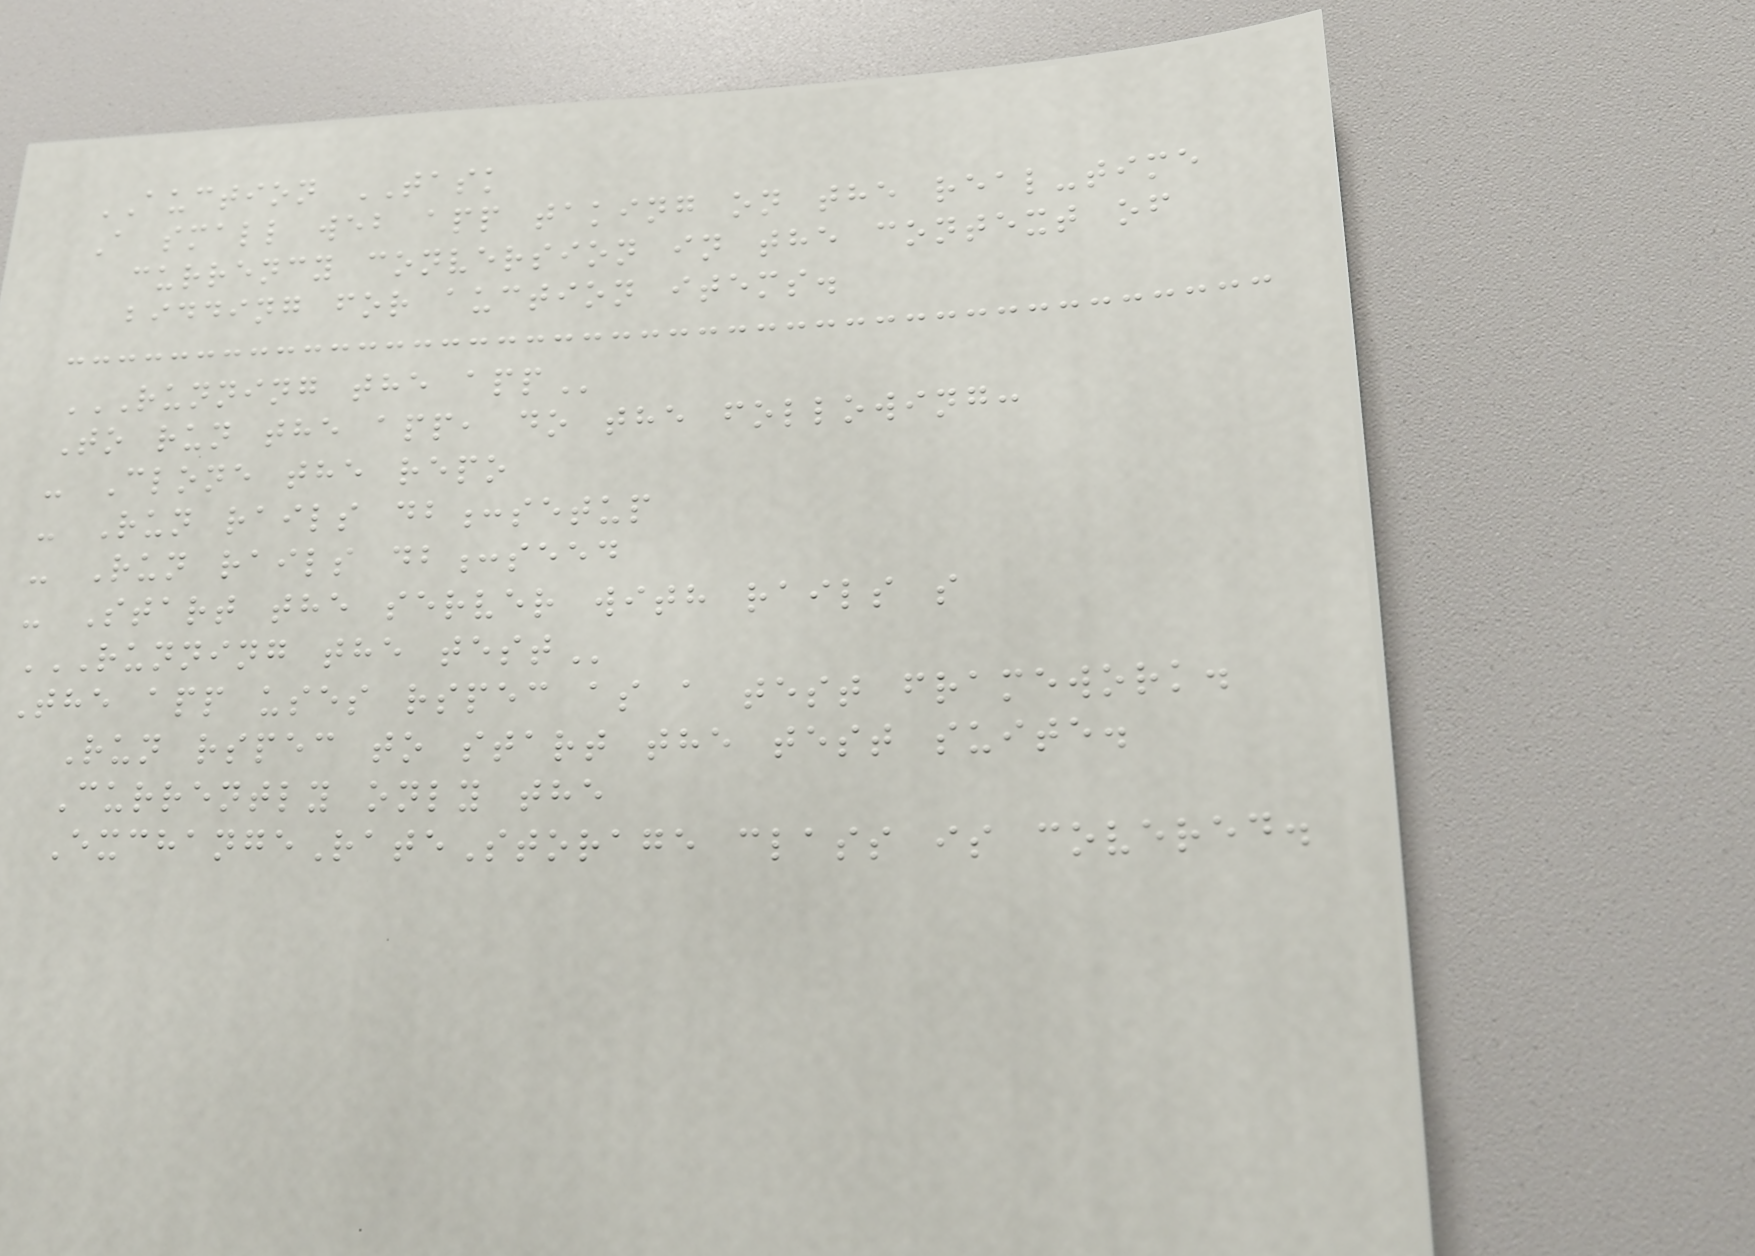AUCTION TASK
A small web app taking on the real-time
currency conversion in the context of
bidding for auction items.
RUNNING THE APP
To run the app, do the following:
- Clone the repo
- Run rails db:setup
- Run rails db:seed
- Start the server with rails s
RUNNING THE TEST
The app uses rspec as a test framework.
Run rspec to start the test suite.
Currently only the
ExchangeRateStorage class is covered.
